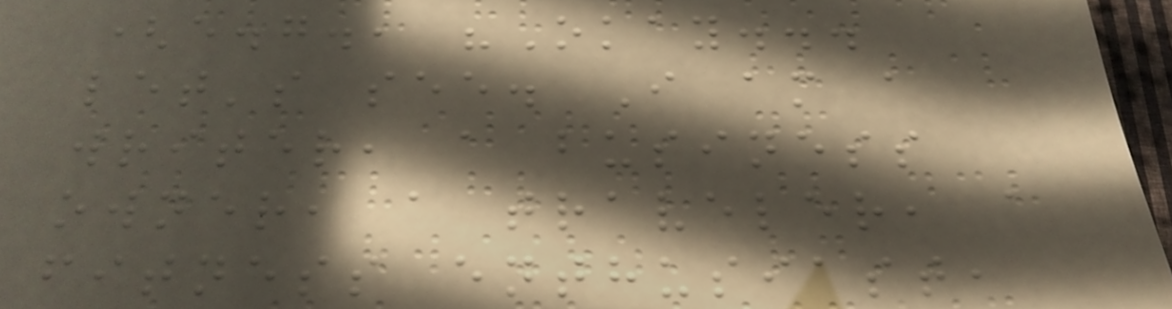(e.g., "Okay...
let's see. I am a
writer, a business
owner, a traveler, a
fitness enthusiast,
